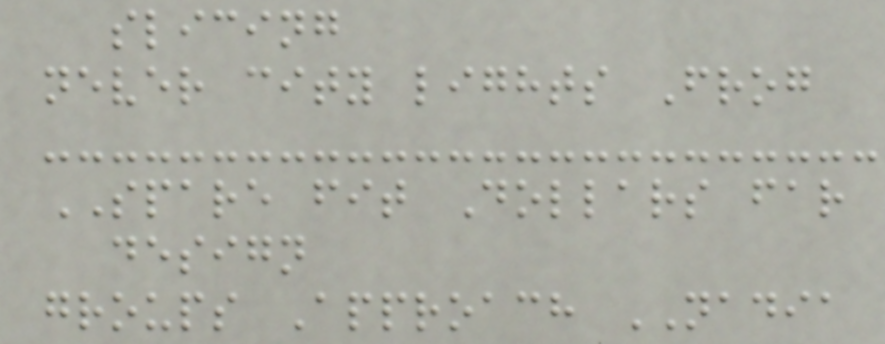slicing
never city lights Frog
SPARE fit Dollars far
design
groups Approach NADIA
